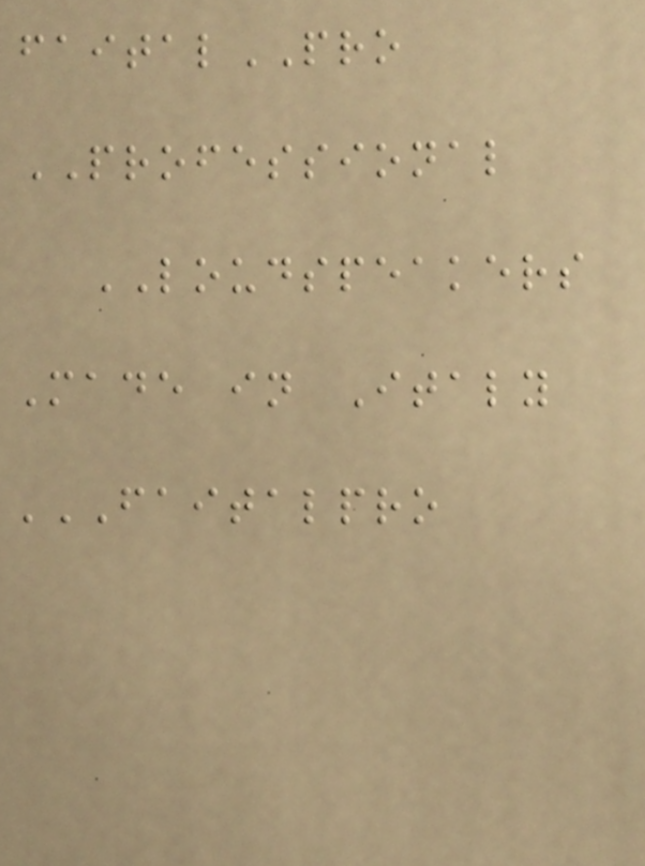faitalPRO
PROFESSIONAL
LOUDSPEAKERS
Made in Italy
FAITALPRO
